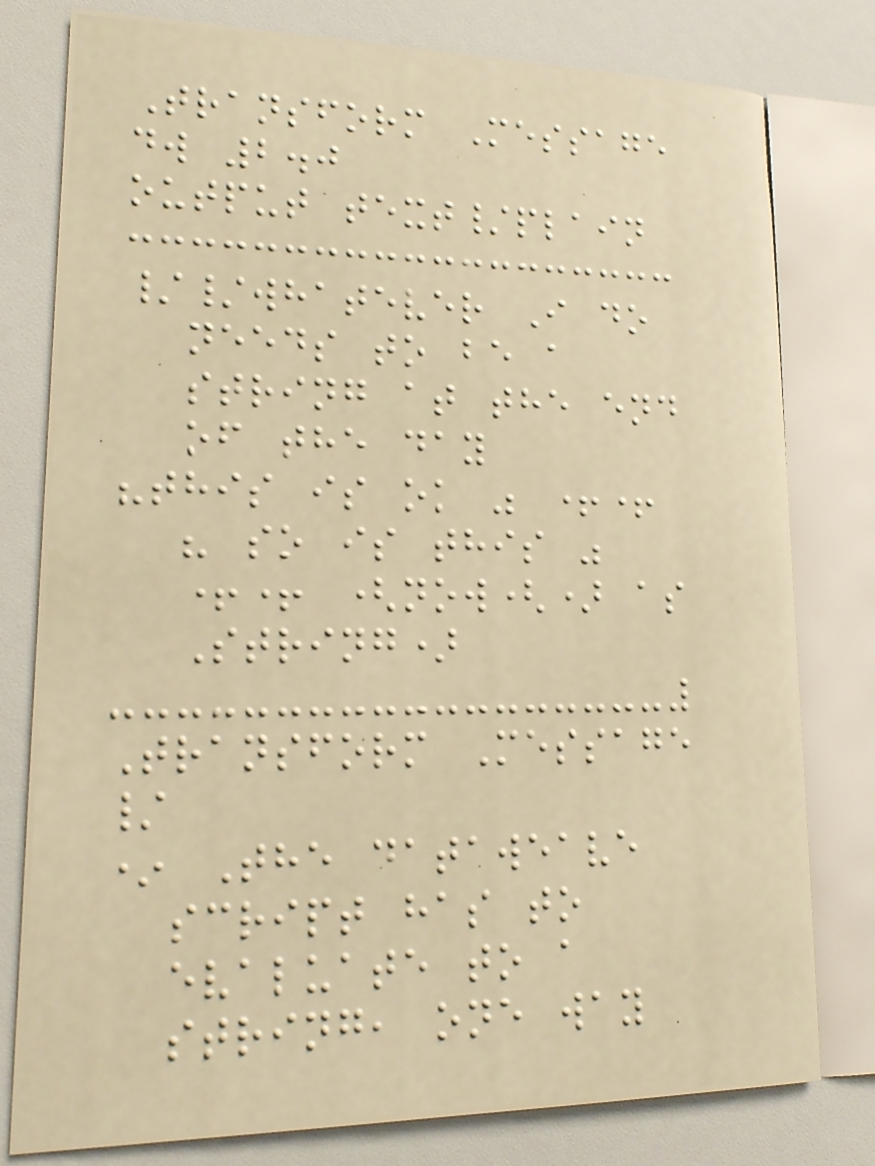Transform Message
dw 2.0
output text/plain
//whatever I do
needs to be a
string at the end
of the day
"this is ok " ++
" so is this "
++ (now() as
String)
Transform Message
/
* The dataweave
script has to
evaluate to a
string, one way
